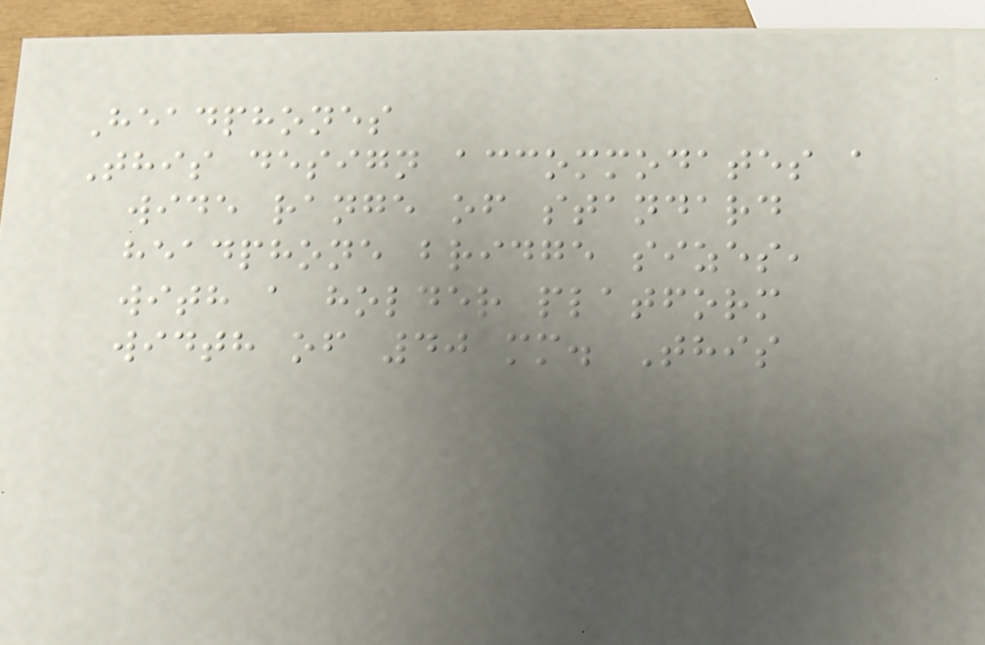Headphones
This design accommodates a
wide range of standard
headphone bridge sizes,
with a holder platform
width of 40 mm. This
